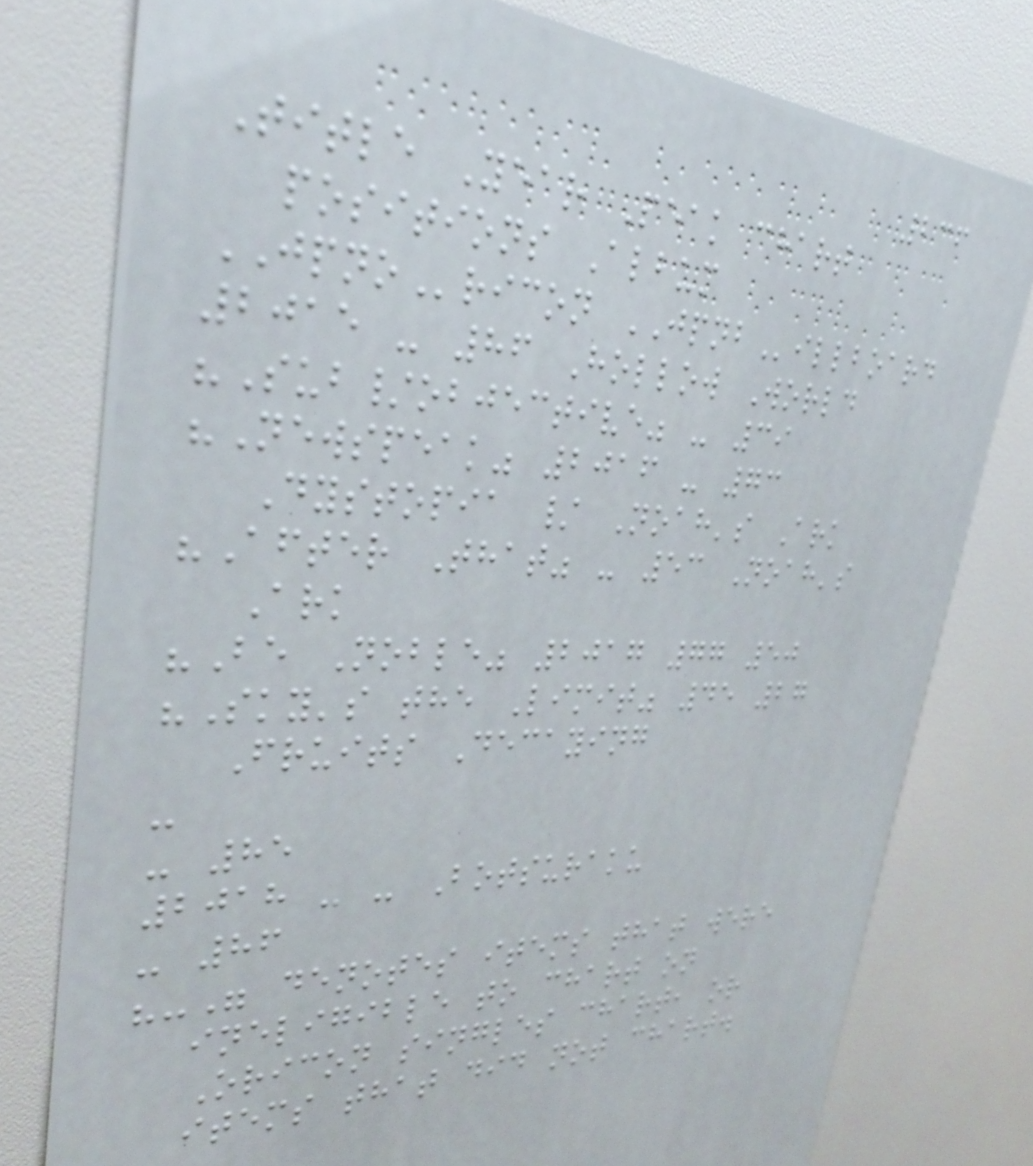236
Title Year Peak chart
positions Album
JPNOricon JPNBillboard
2015 - 86 Hollow World
"Sub/objective" - 39
"Newspeak" 2016 - 73
Dystopia / Noah's Ark
"After That" - 53 Noah's
Ark
"Be Noble" 2017 77 50
"Sky's the Limit" 45 27
Fruits Decaying
-
- 85
2018 - - Botsuraku
- 86
"-" denotes items that were
ineligible to chart on
Oricon singles chart, or
items that did not chart.
